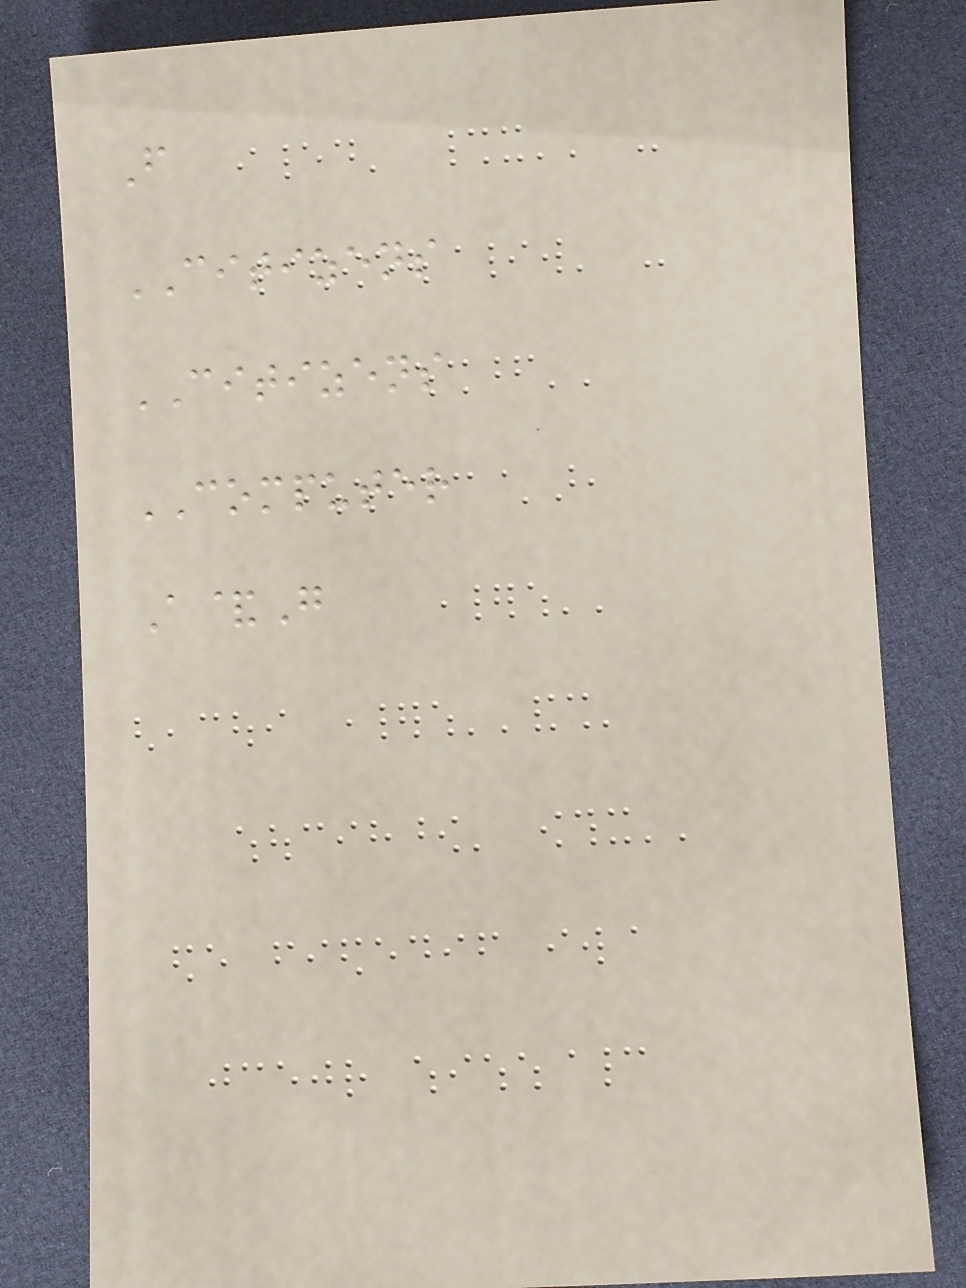F
CITIZENS
CITIZENS
COMPUTER
A&G
